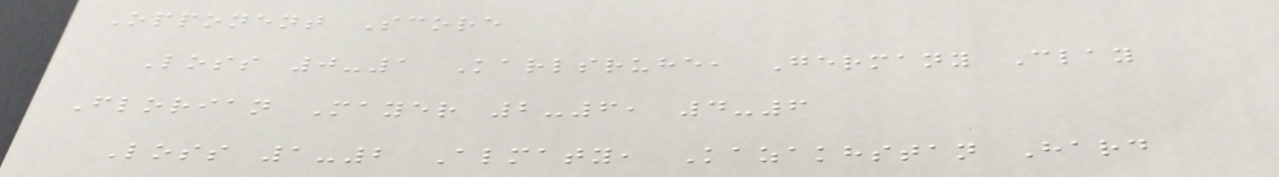Opponent Score
Loss 0-1 Karlsruhe, Germany Clay
Florian Mayer 2-6, 4-6
Loss 1-2 Almaty, Kazakhstan Hard
